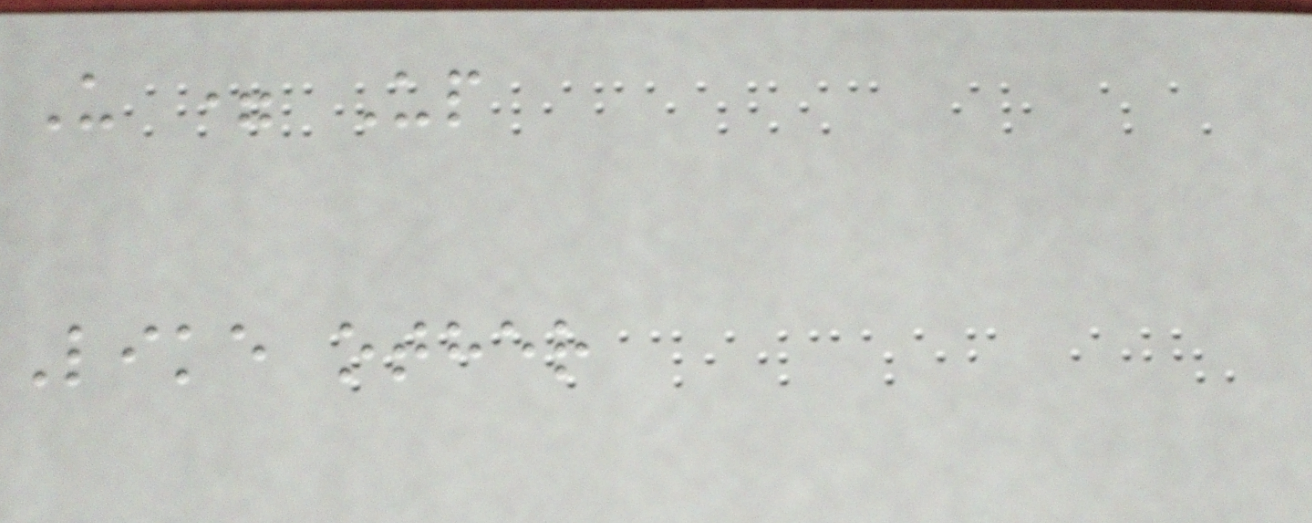U = Up
Like other
